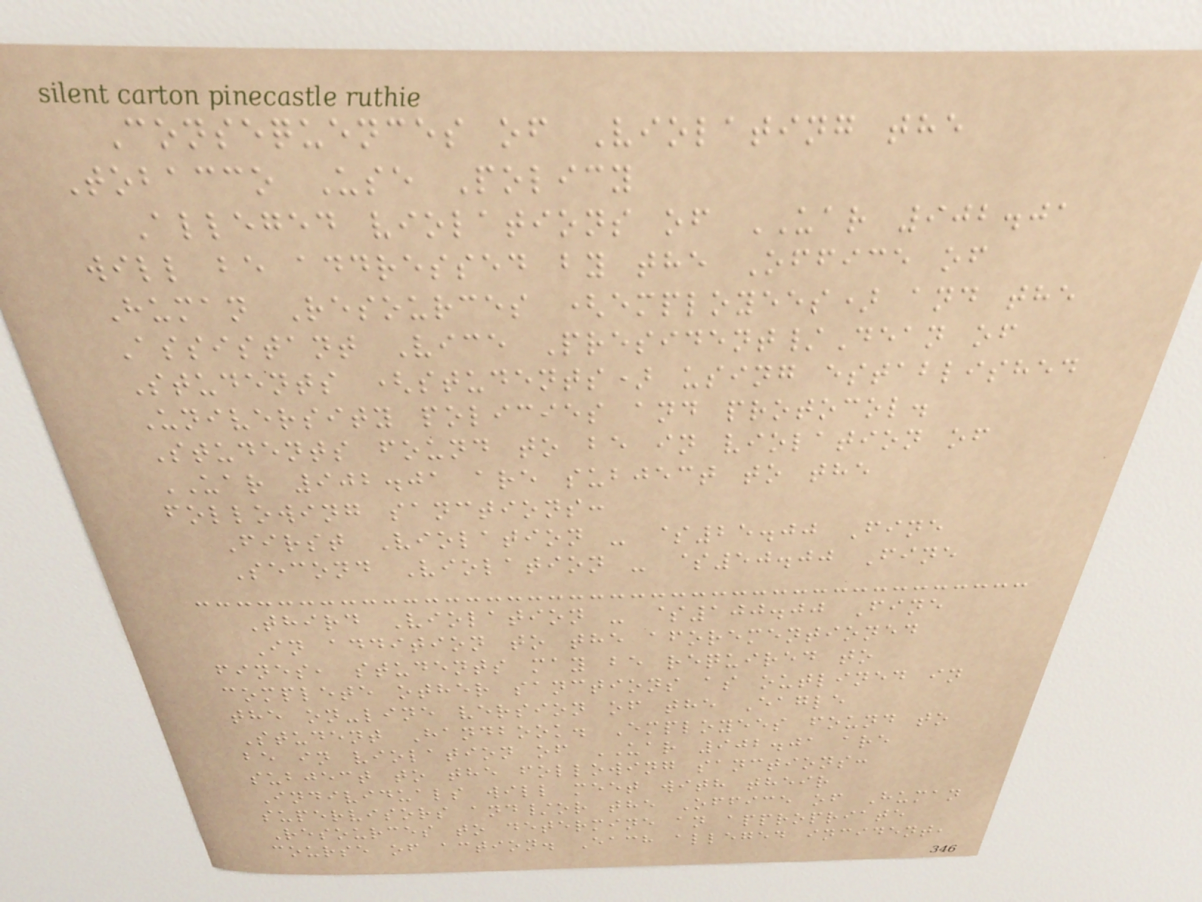Consequences of Violating the
Tobacco Use Policy
Alleged violations of UAR 902.01
will be addressed by the Office of
Human Resources (employees) and the
Assistant Vice President/Dean of
Students (students) using established
University policies and protocol.
Students found to be in violation of
UAR 902.01 are subject to the
following sanctions:
First Violation - $25.00 Fine
Second Violation - $50.00 Fine
Third Violation - $100.00 Fine
In addition to the aforementioned
fines, students may be required to
complete other sanctions as outlined in
the on-line version of the Eagle
Student Handbook. Employees found to
be in violation of UAR 902.01 are
subject to the following sanctions:
Individuals will meet with their
supervisors and/or the Office of Human
Resources to determine an appropriate
course of action. Each alleged incident,
